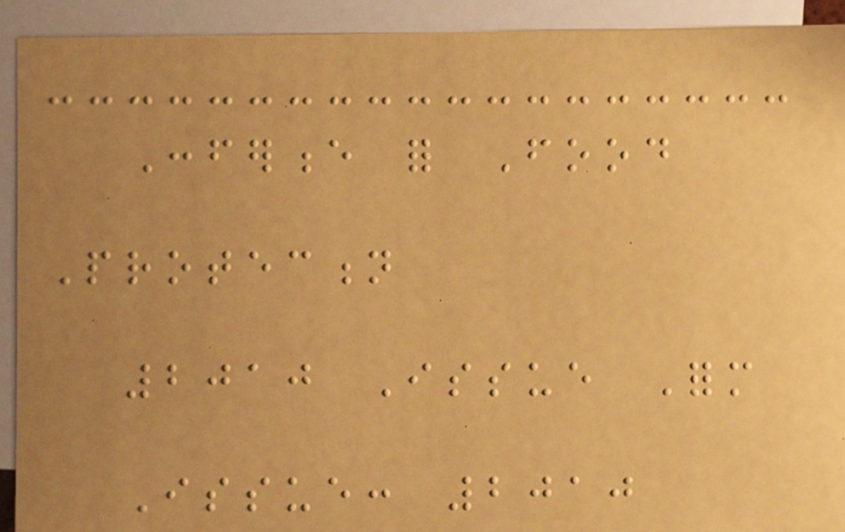Conference for Food
Protection
2010 Issue Form
Issue: 2010
